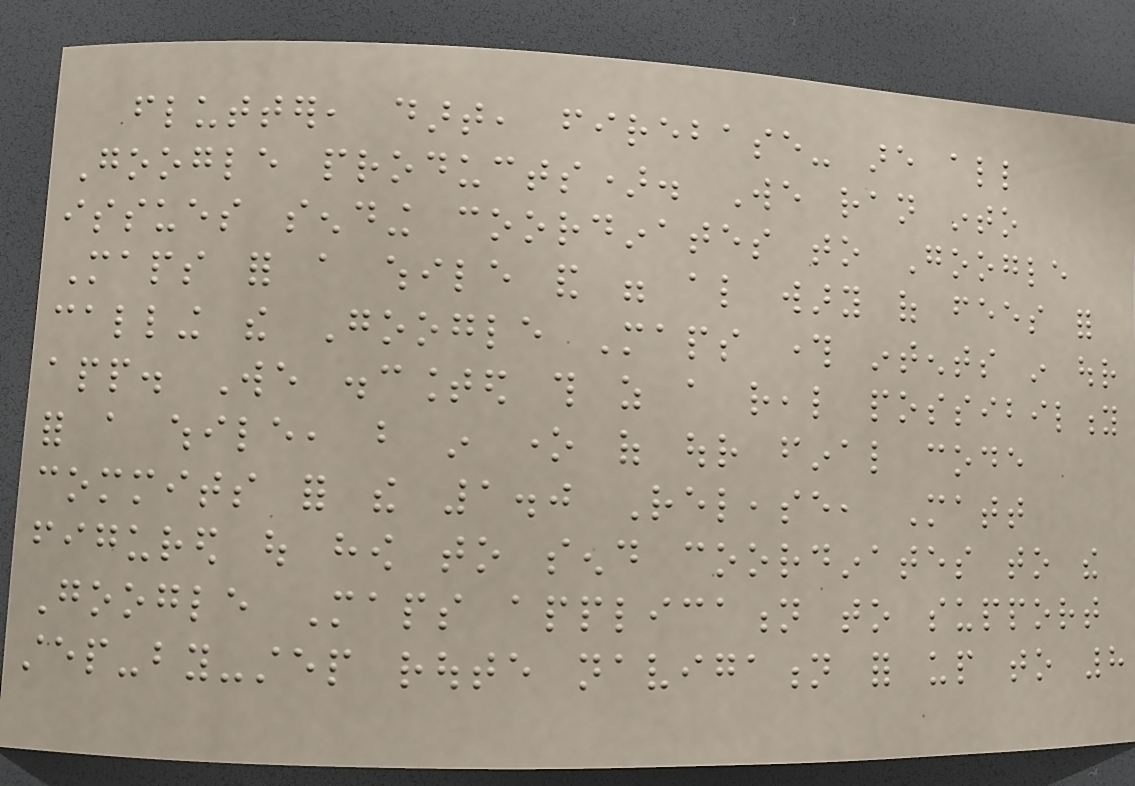flutter, dart, firebase- are all
Google products). We ran into
issues sending coordinates to Google
Maps for a while and were also wary of fees for
calling the Google Maps through intents in our
app. We discounted this as a real possibility
for a while, but in one of our final code
commits for the 1.0 Release, Matt
figured out how to send coordinates to the
Google Maps application to support
step-by-step route navigation for up to 8
